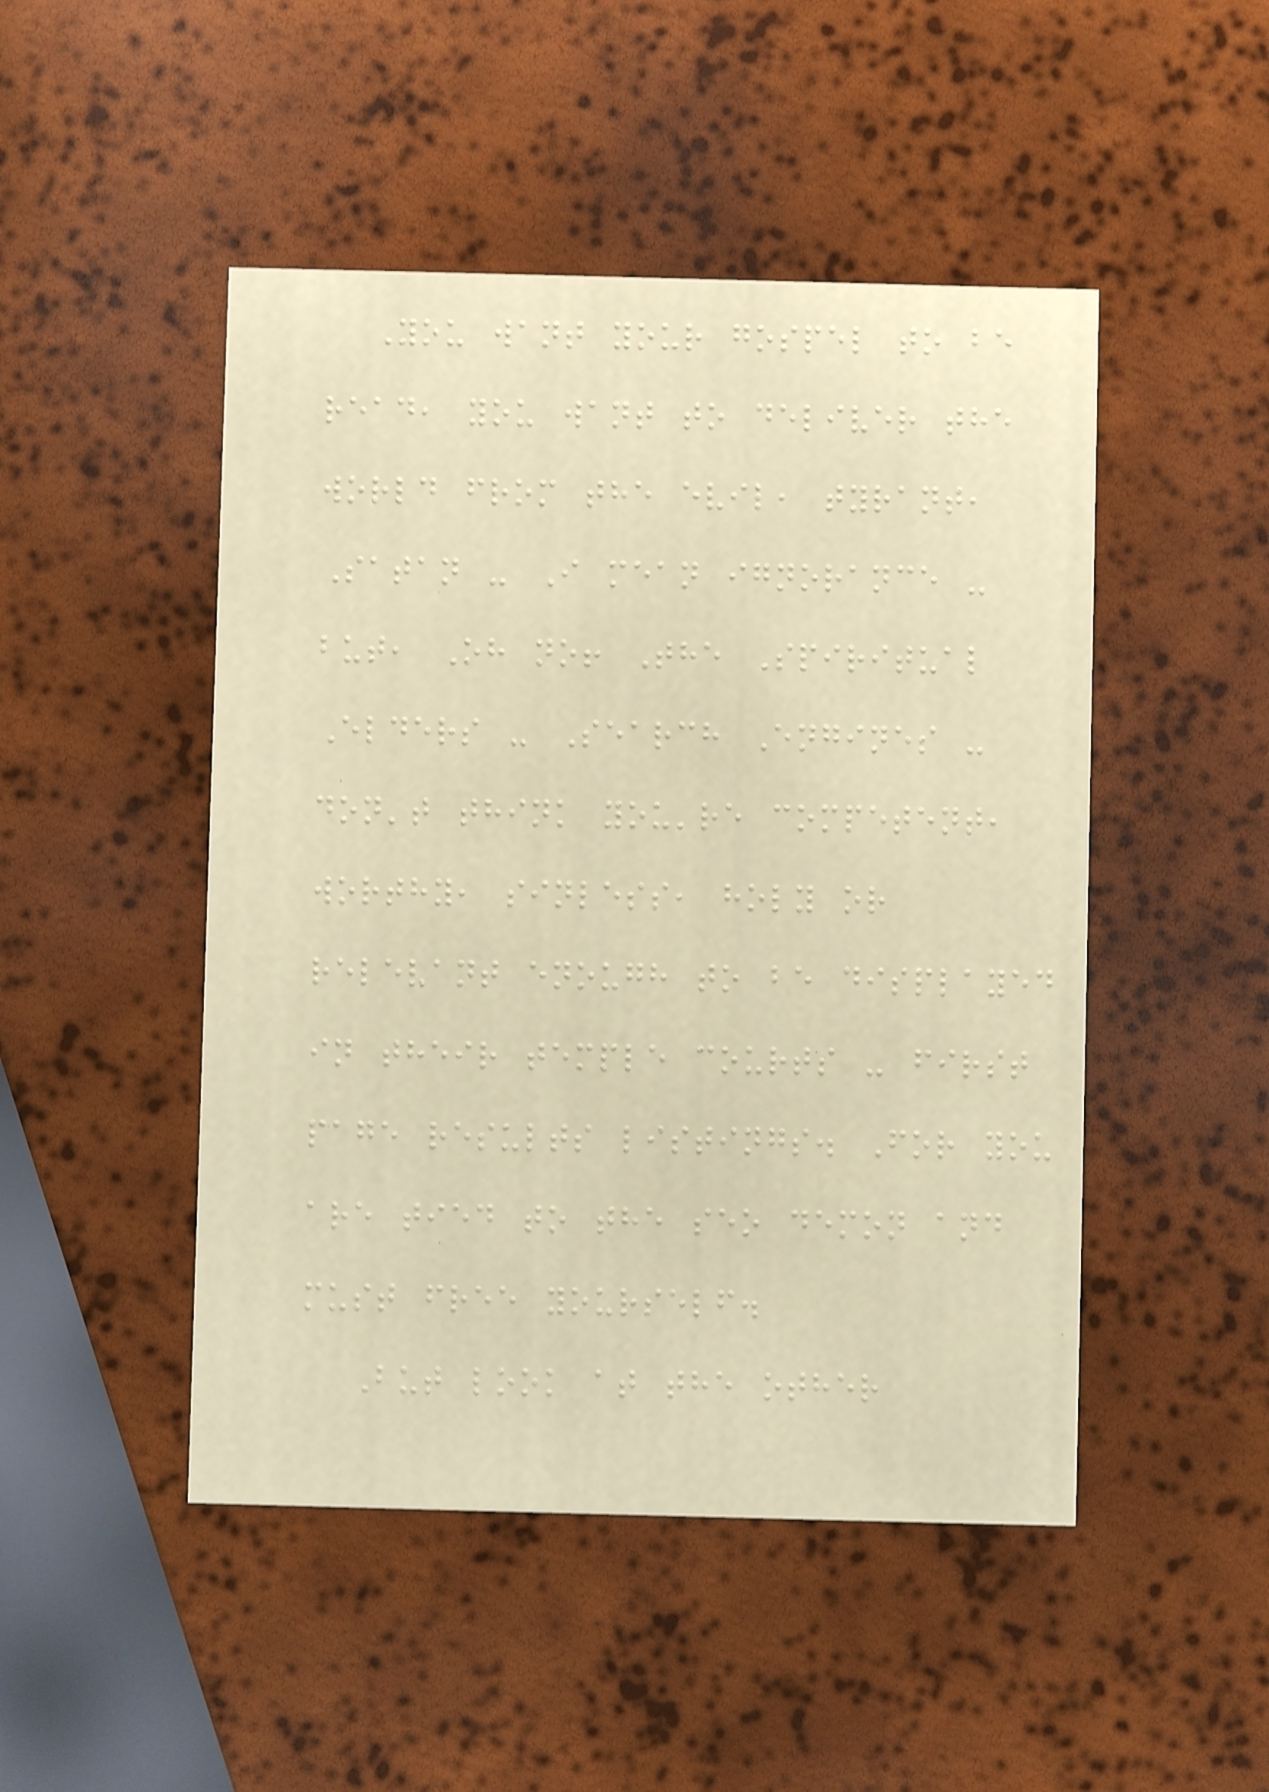You want your gospel to be
read, you want to deliver the
world from the evil, tyrant,
Satan - I mean ignorance -
but, Oh no! The Spiritual
Elders - Search Engines -
don't think you're competent,
worthy, sinless, holy or
relevant enough to be displayed
in their temple courts - first
page results listings. For you
are tied to the seo demon and
must free yourself.
But look at the other
